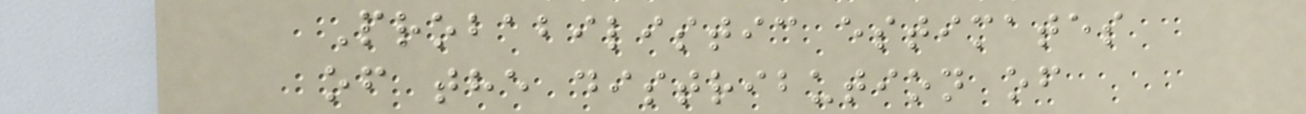Probabilistic estimates
of the distribution of
